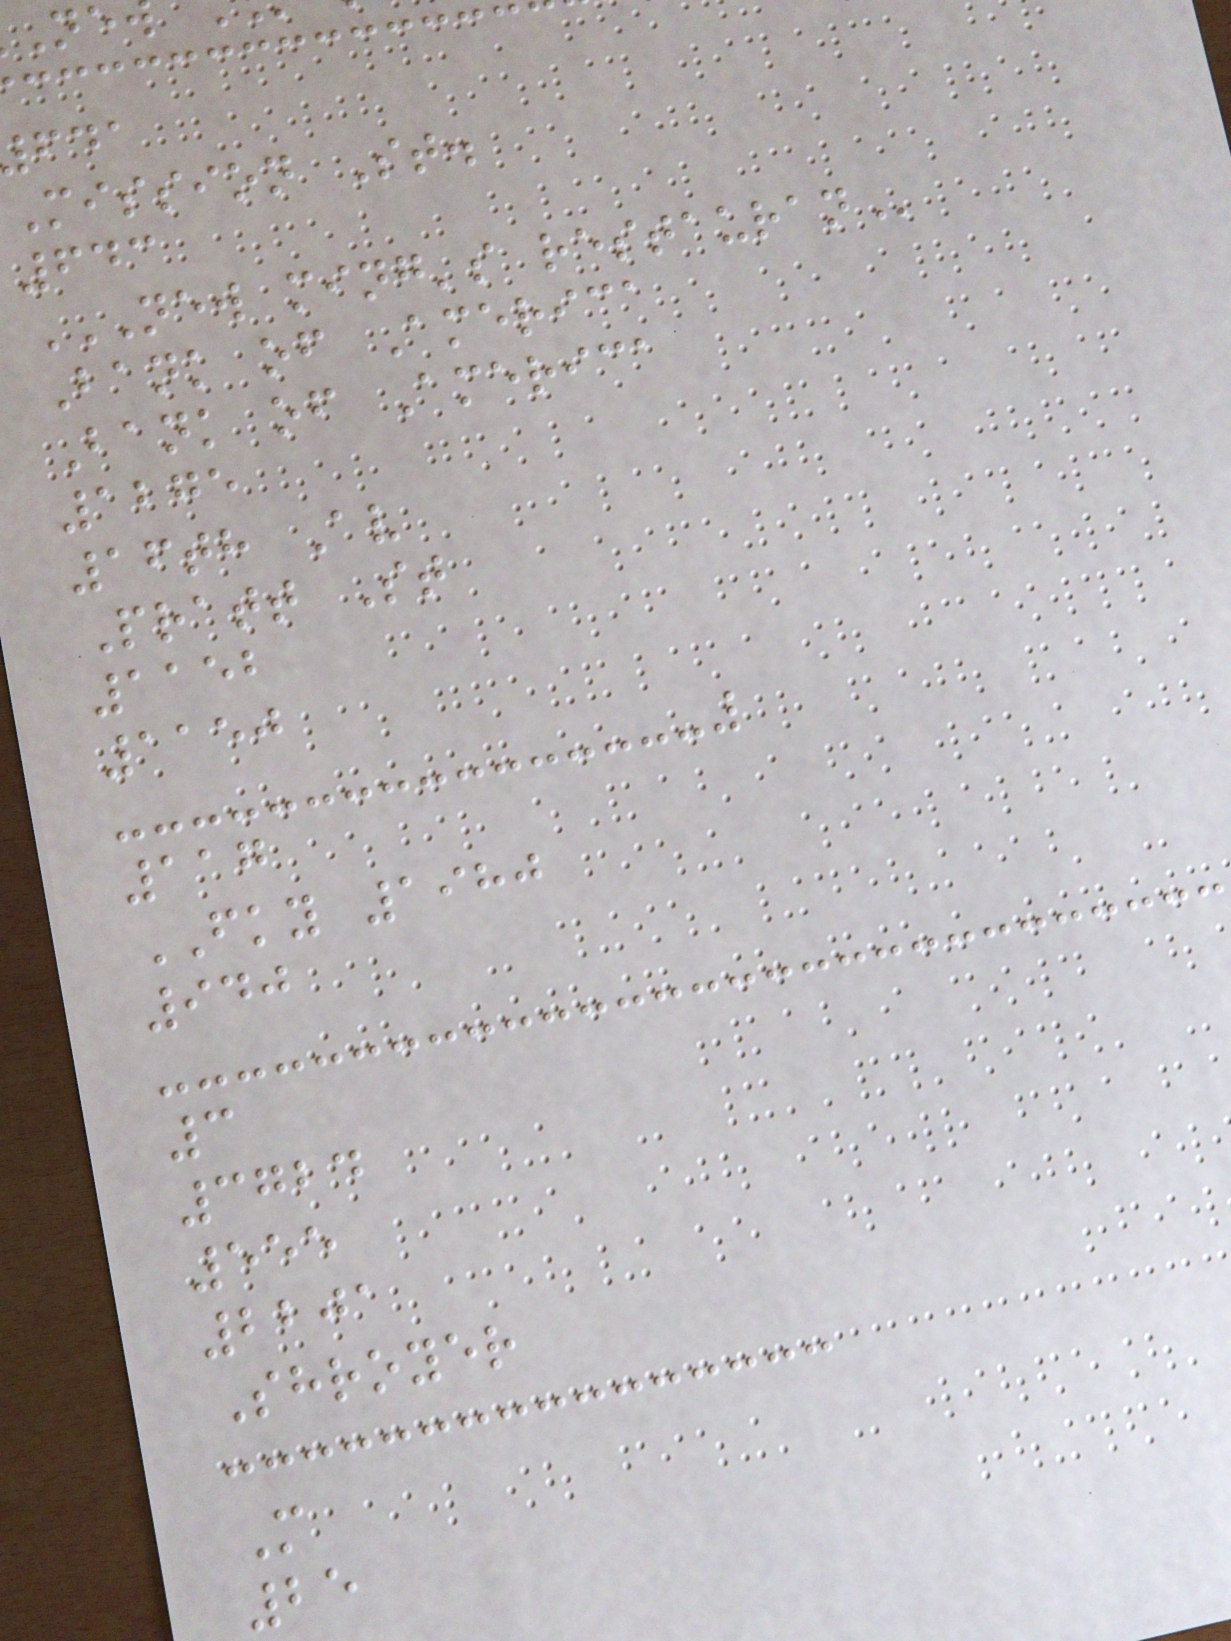Mission St.
643
NEW MING'S RESTAURAN
Bank of America
Bank of America
1275
16th Av
Pratt St
1152
1150
117
FKY 1980
940
3
3724
555
2201
Shroyer
M
25
